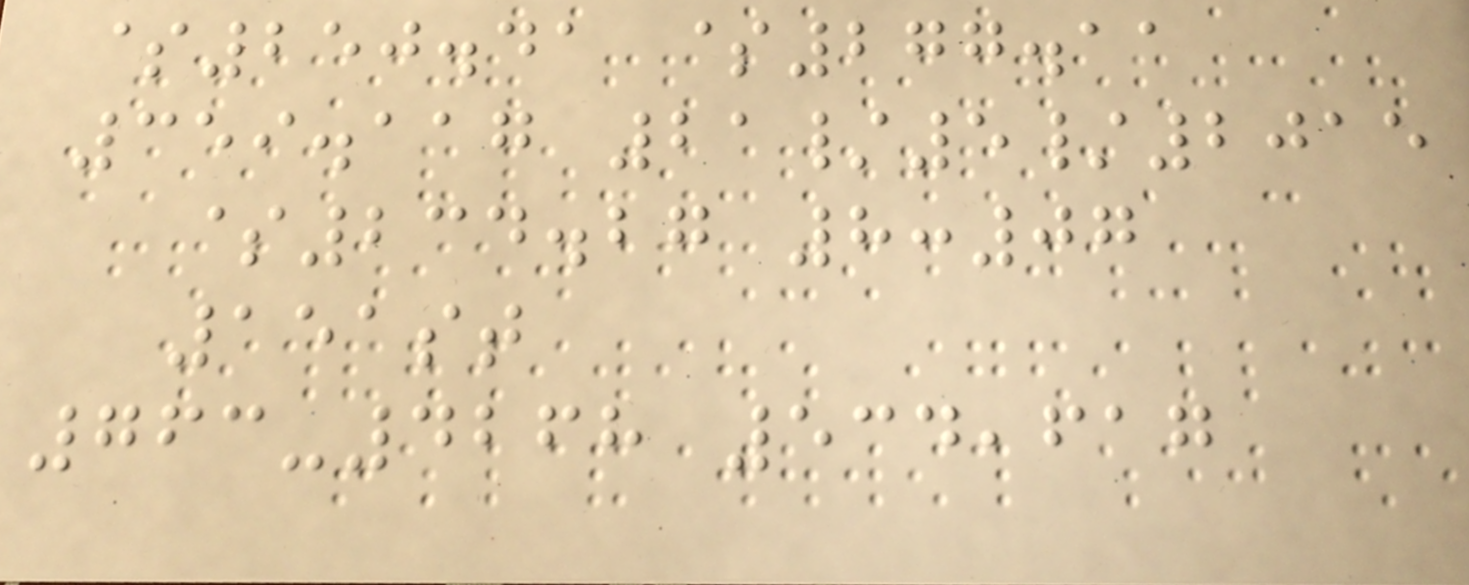$250.41 $277.11
359.117 21/5/2015
$234.27 8:07
151st
763-4268 534,617
